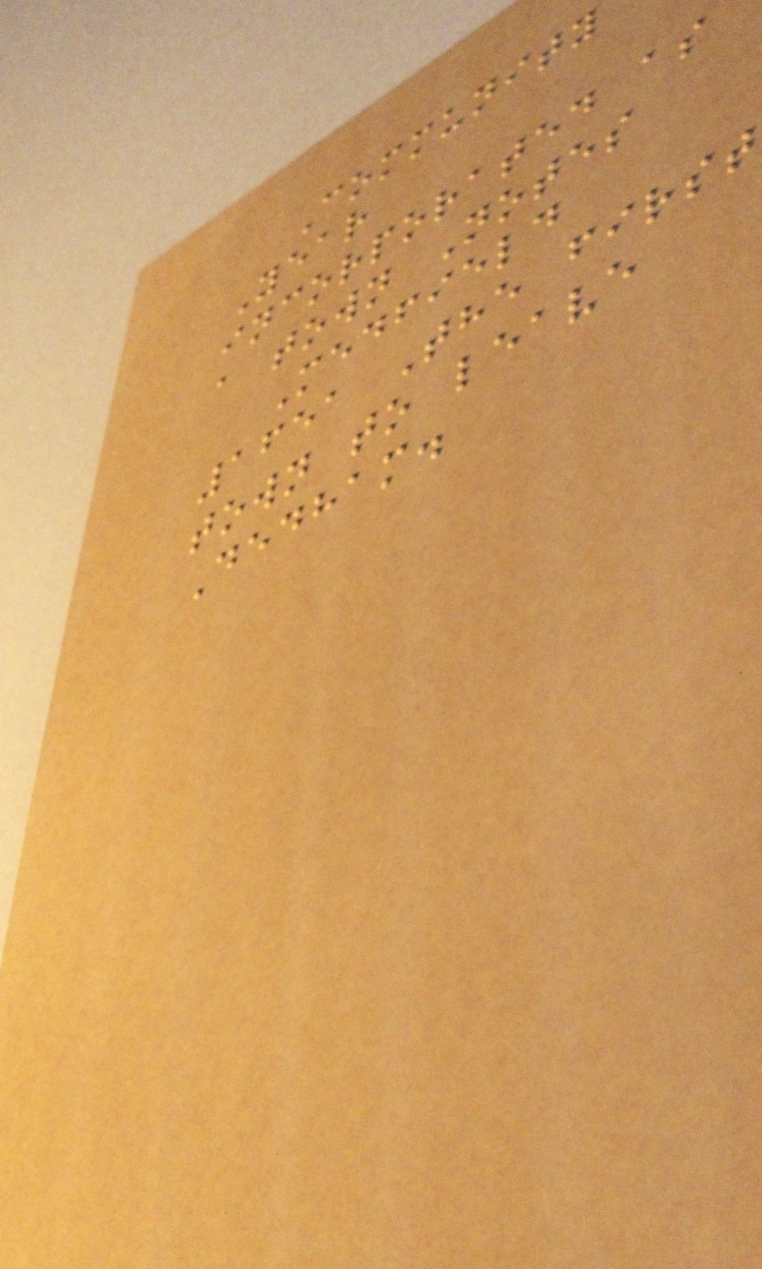Community
Year
incorporated as
a town Notes
Medfield
1651 The first
town to leave
Dedham.
